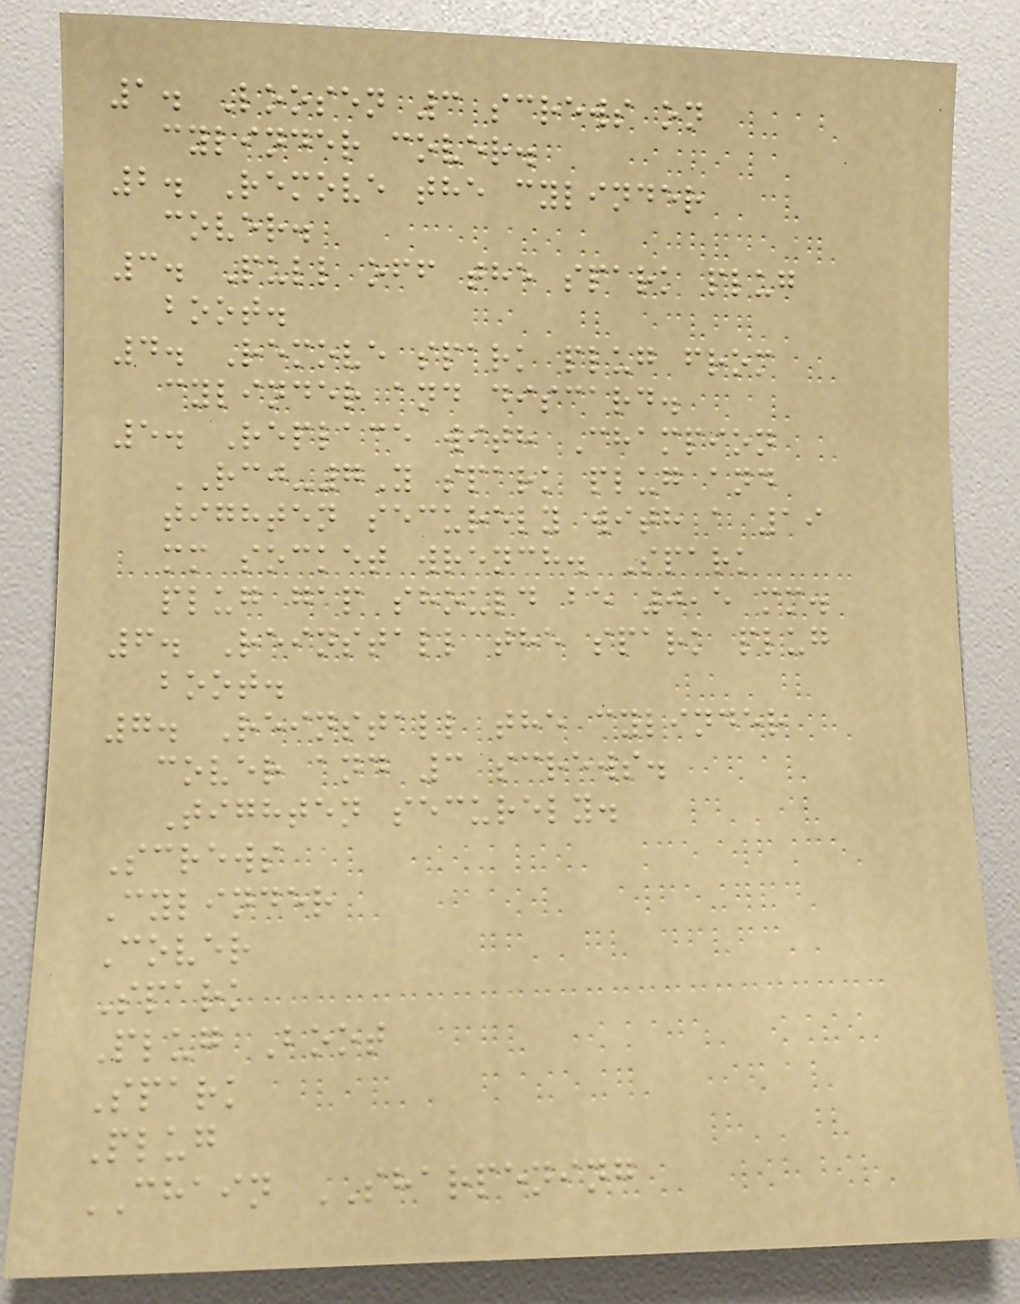1. Loosen 3 screws on
cylinder cover.
2. Remove the cylinder
cover.
3. Pull off the spark plug
boot.
4. Remove spark plug from
cylinder and discard.
5. Replace with Champion
RCJ-7Y spark plug and
tighten securely with a 19
mm socket wrench. Spark
plug gap should be 0,5 mm.
6. Reinstall the spark plug
boot.
7. Reinstall the cylinder
cover and 3 screws.
Tighten securely.
Screws
Cylinder
Cover
Spark
Plug Boot
Spark
Plug
CHAIN SHARPENING
